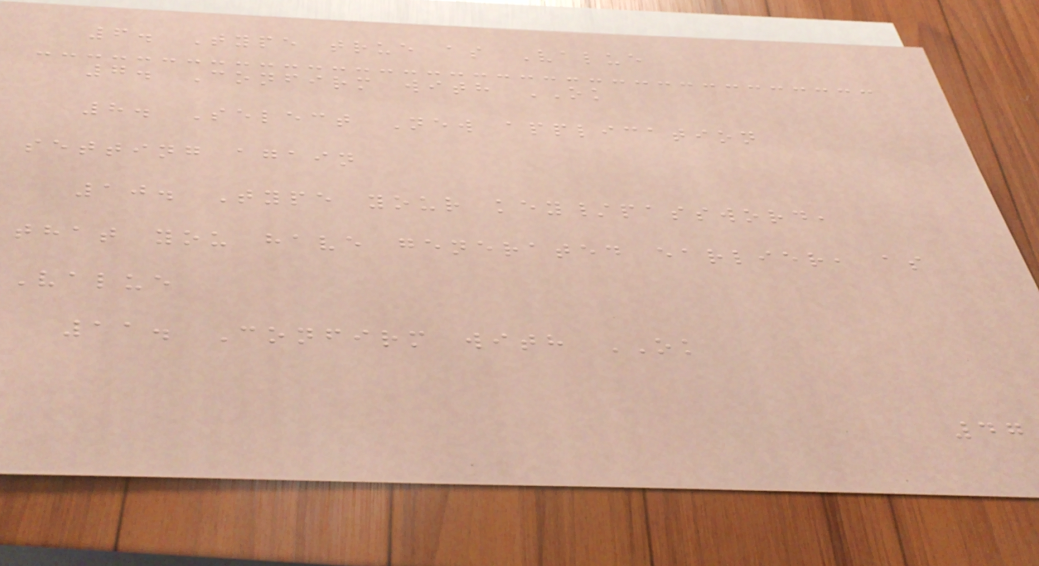6. Type true as Value
7. Confirm with OK
8. Select New application
setting again
10. Type your key/password,
that you have generated earlier, as
Value
11. Confirm with OK
47
